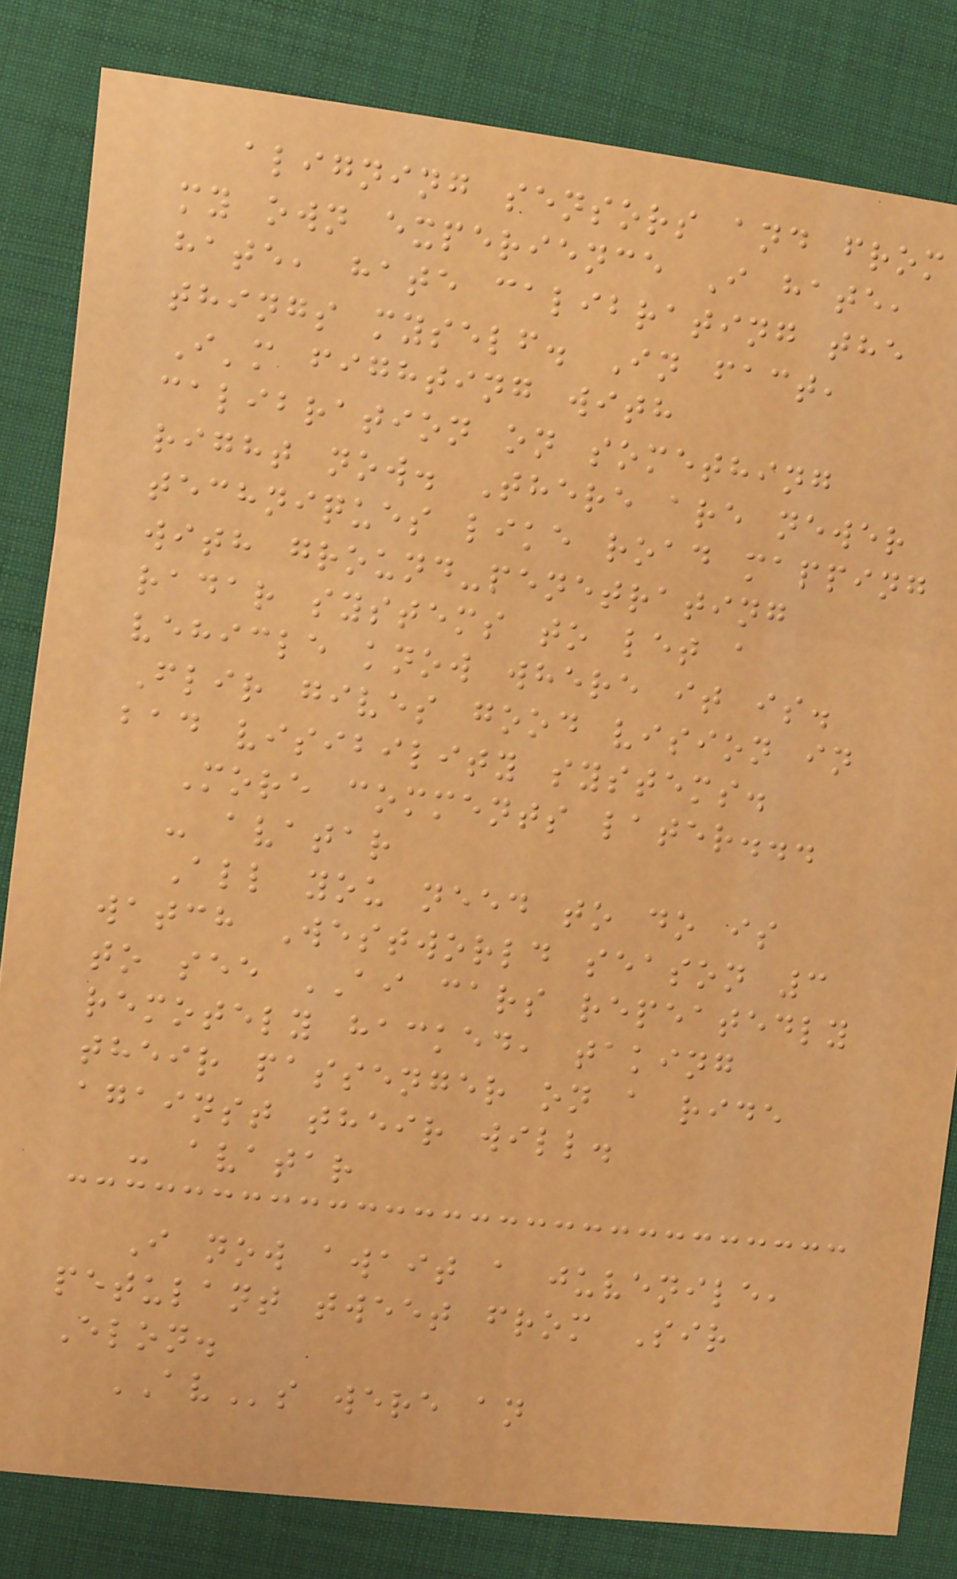aligning sensors and from
my own experience I hate,
hate, hate calibrating the
things myself. In fact,
I'm fighting with
calibration on something
right now. There are newer
techniques like road mapping
with ground-penetrating
radar systems to let a
vehicle know where it is.
Flir gives good vision in
bad visibility systems.
More comments later...
- avatar
All you need to do is
watch Westworld season 3
to see AI cars repeatedly
remotely hacked, taking
their passenger on a ride
against their will.
- avatar
I now await a juvenile,
petulant tweet from Sir
Elon.
AVs were an
